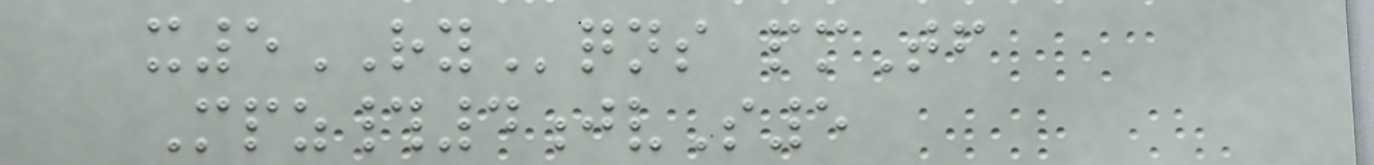x5RYqns pmTf
Mpz#4jvS5
